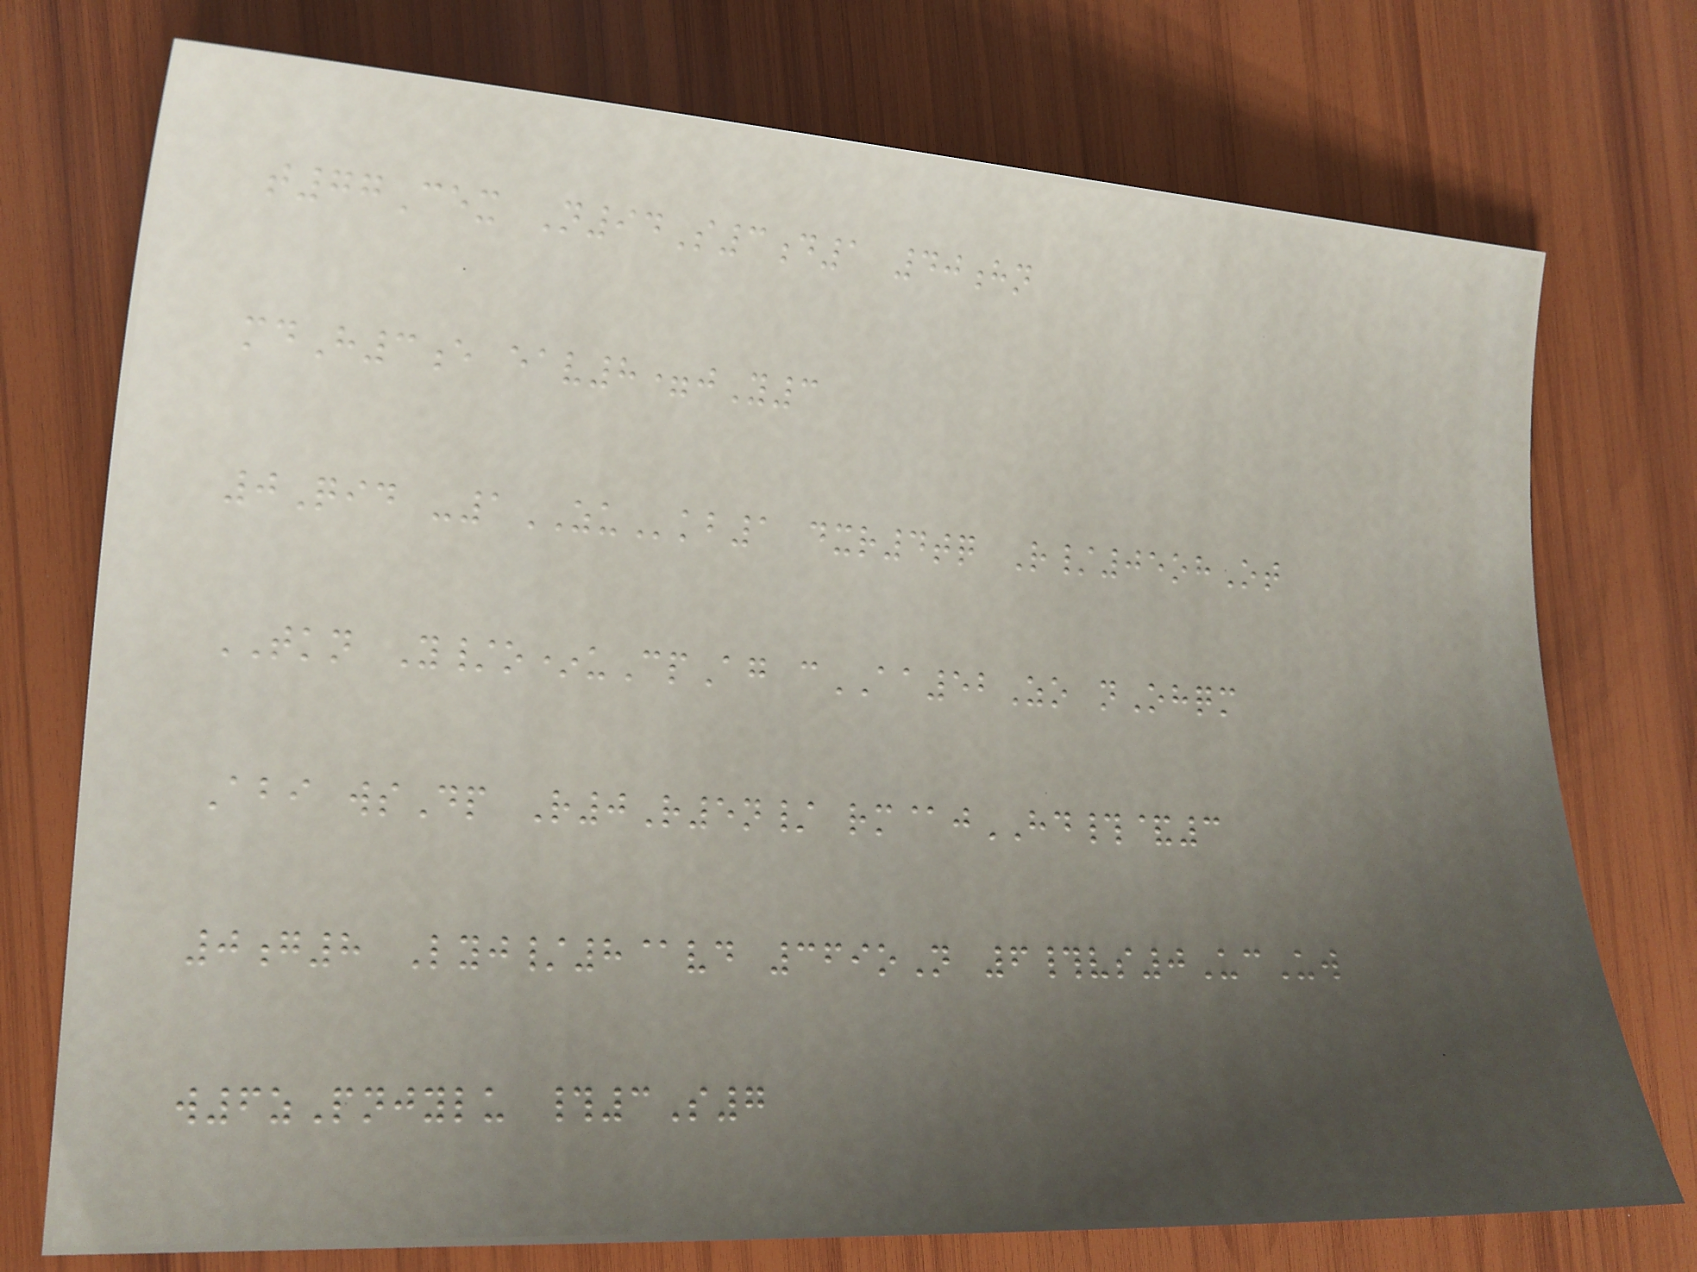t77Cex N94S3d1 40hn
mdH3e eav8=jY3
0Qid -1ZUkb1 dxr4tq R/05ohOt
TKN Y/o*uCpAg cAA52Zo nOhqm
Abi wsDp R0R5n/ rm@jHD#&3
0g8 Lyj/8@vd 369oN 6#vs0UcUw
w6zPnjylu #3S7
